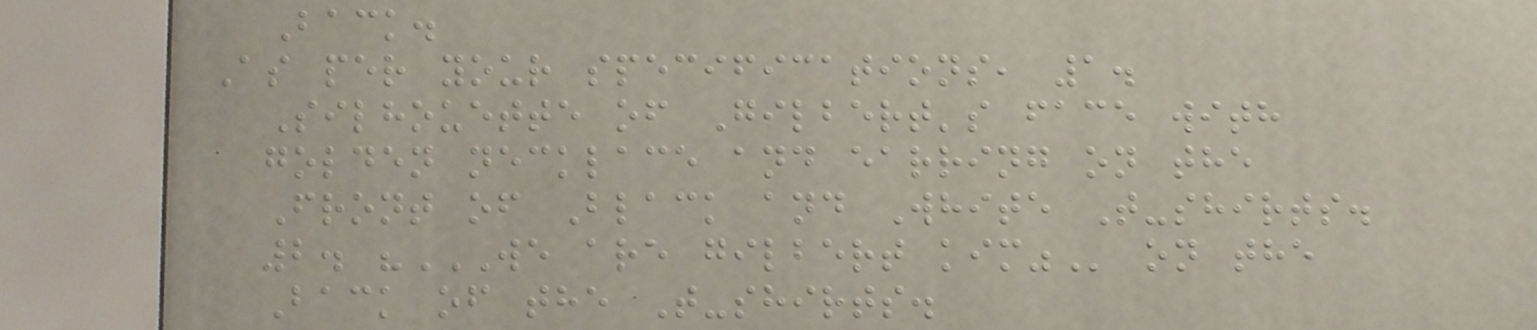Back.
As per your specifications, 1.
Silhouette of Gilbert's face with
golden necklace and earring on the
Front of Black and White T-shirts.
2. "WE ARE GILBERT KIM" on the
Back of the T-shirts.
